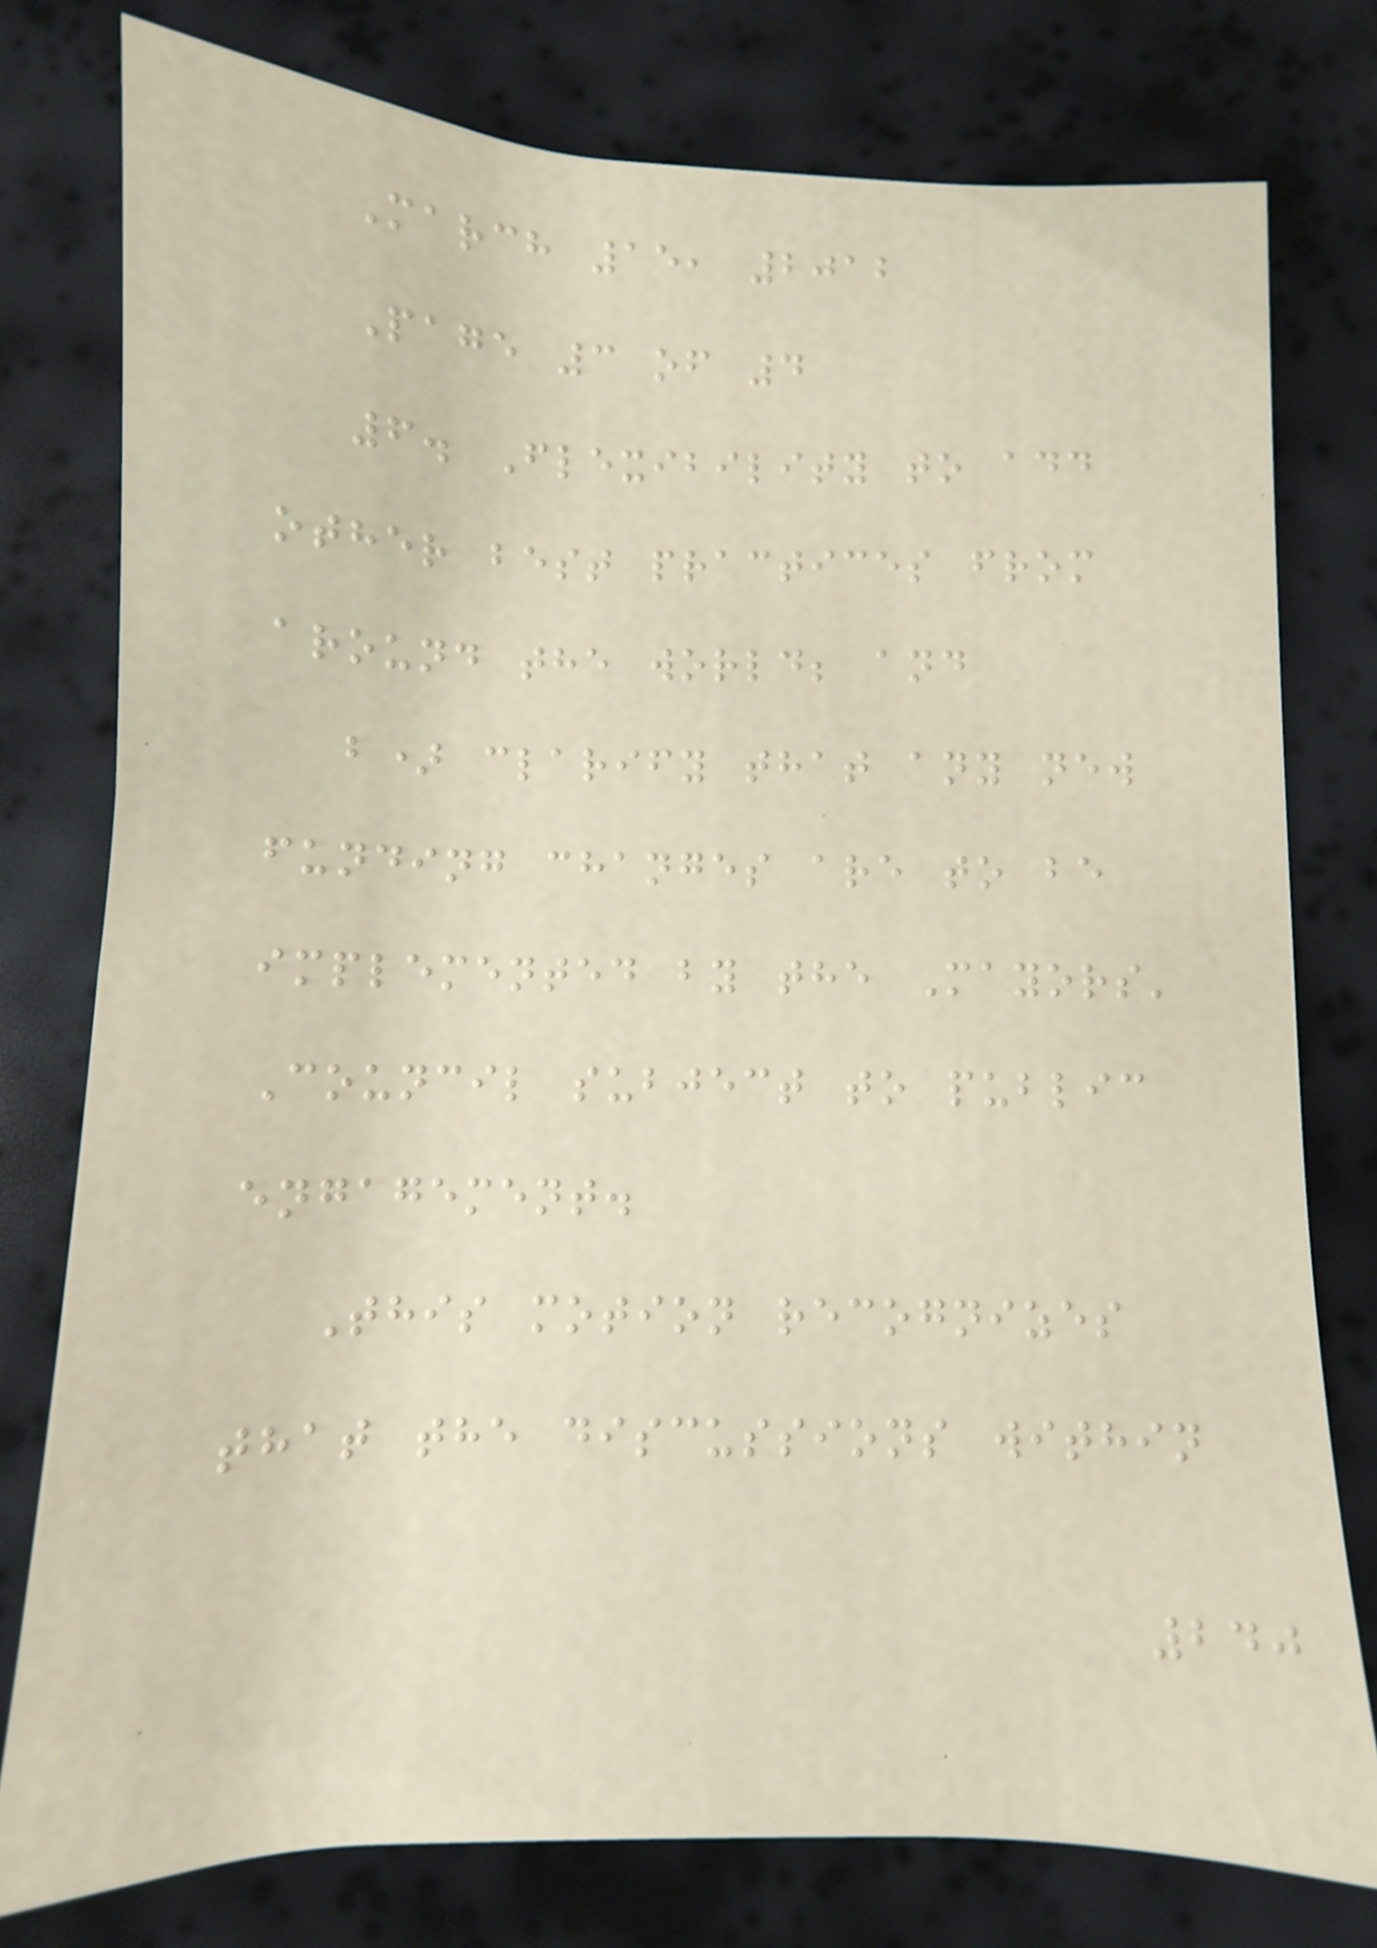March 15, 2012
Page 3 of 4
6. Flexibility to add
other best practices from
around the world; and
b) clarify that any new
funding changes are to be
implemented by the Mayors'
Council subject to public
engagement.
This motion recognizes
that the discussions within
240
